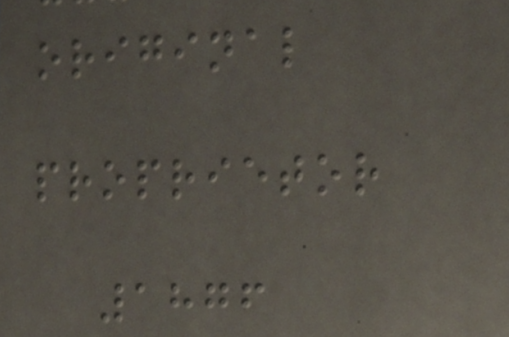original
proprietor
1876
